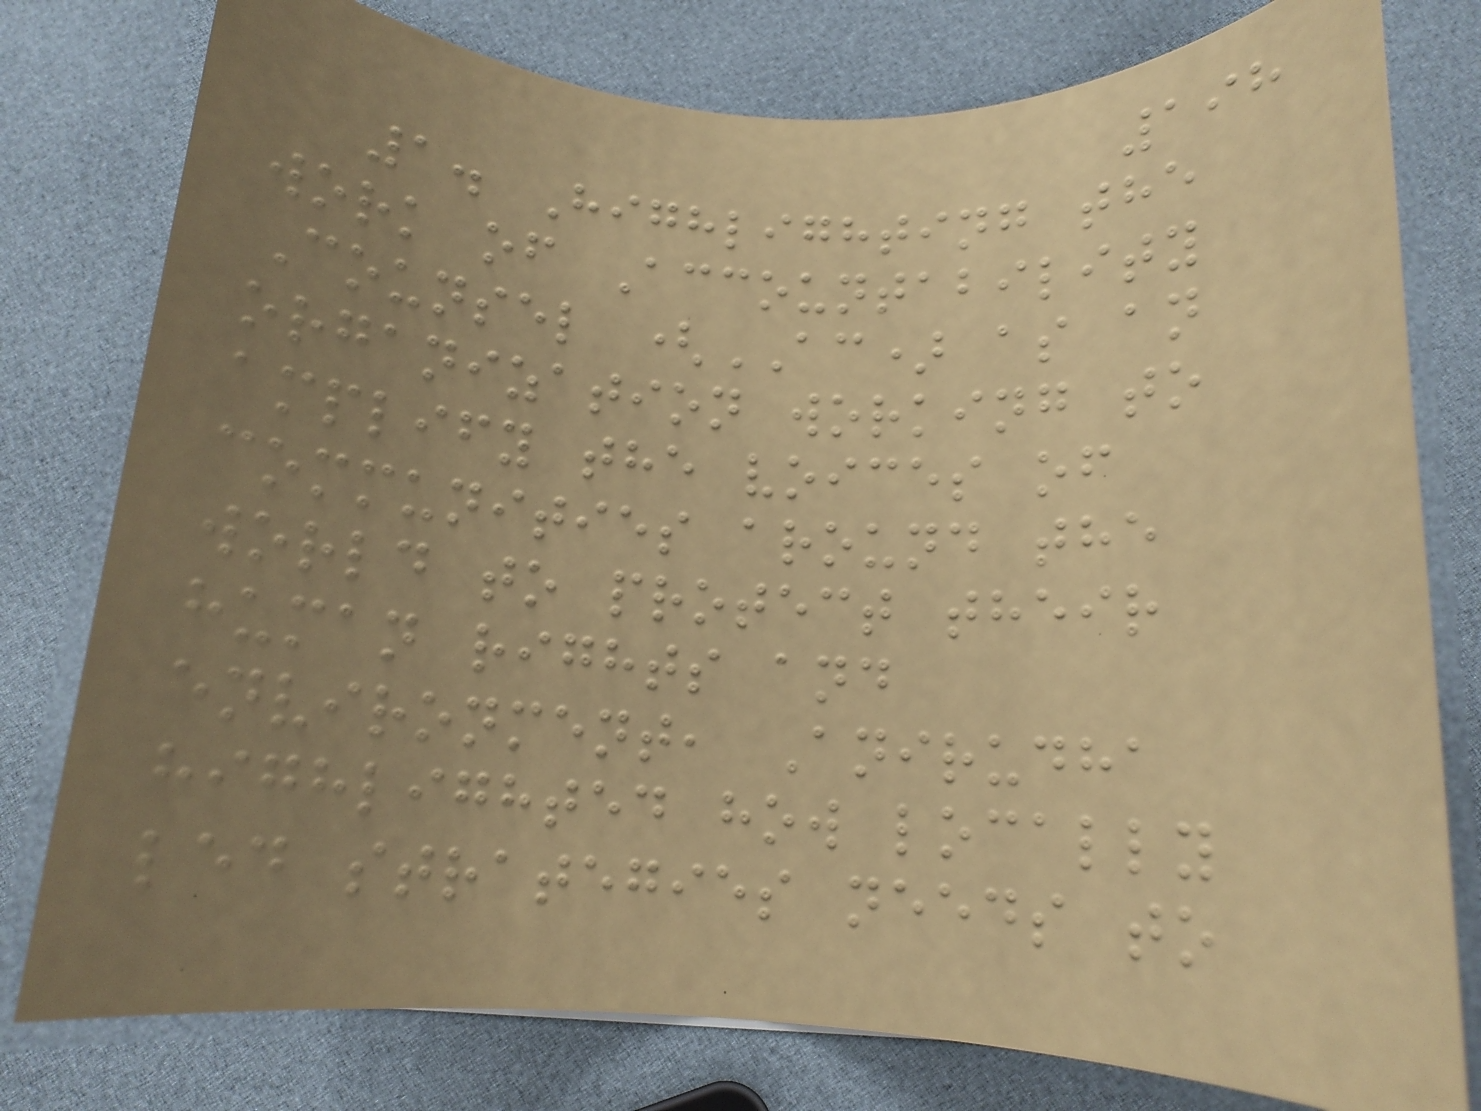198
1. Highlighting the
work of Accountability
Counsel (AC) as an
organization working to
amplify the voices of
communities around the
world to protect their
human rights and
environment, Anirudha
highlighted how locally
led strategies needs to
